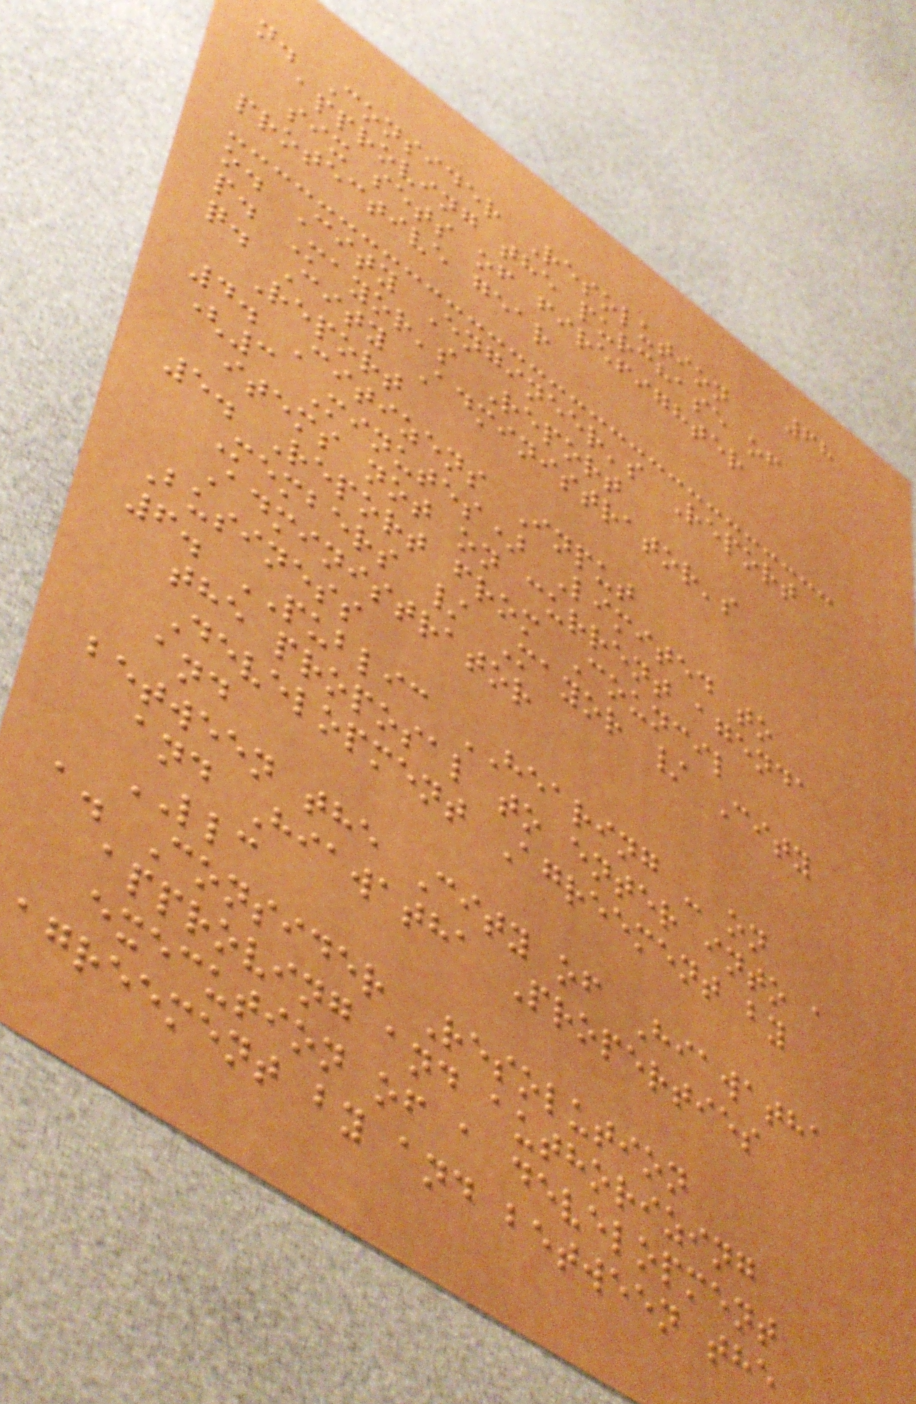68
n. Consider Resolution
approving the purchase of
six sets of firefighter
protective gear
o. City Engineer's Report
p. Mayor's Report
q. City Administrator's
Report
4. Citizens Input
(3 Minutes) Limited to
items not on current agenda
5. Report from Council
Members / Mayor / City
Administrator
Business
6. PUBLIC HEARING - on
the proposal to enter into a
Development Agreement by
and
between the City of Hiawatha
and Hiawatha Properties
LLC
a. Consider Resolution
approving and authorizing
execution of a development
agreement by and between the
